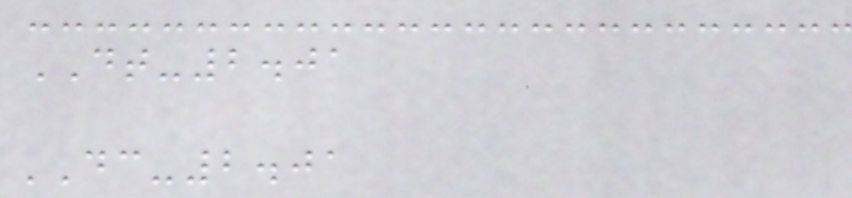DT-2.01
DC-2.01
